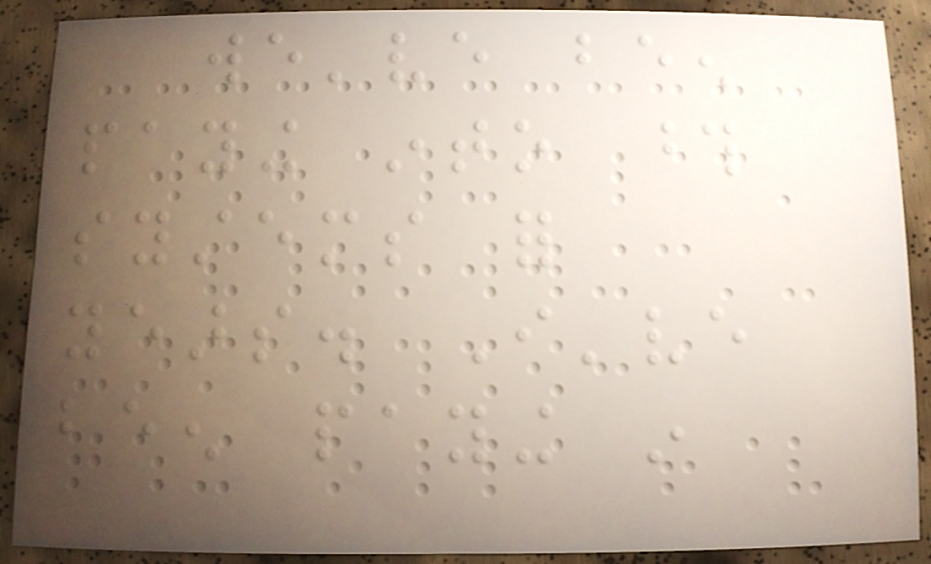we've been
paying into those
systems for
years. I've
been paying in
